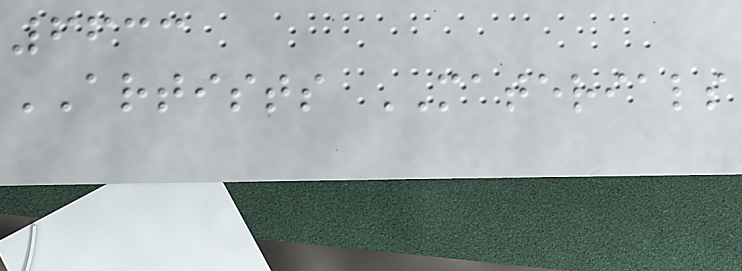6633
ARTISTS MATERIALS
